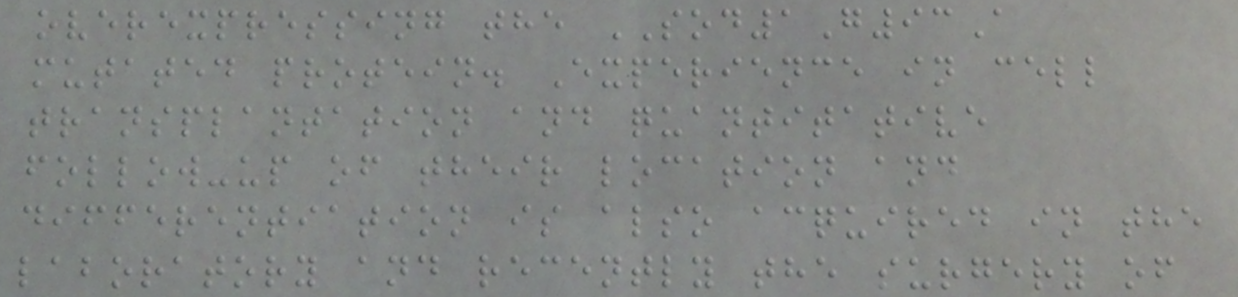overexpressing the SOD1G93A
mutated protein. Experience in cell
transplantation and quantitative
follow-up of their location and
differentiation is also acquired in the
laboratory and recently the surgery of
